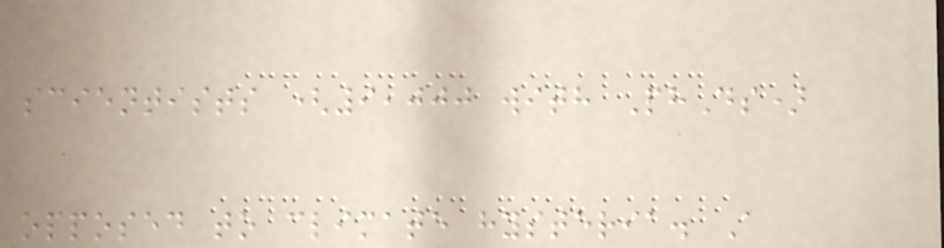scientists (9,000 with PhDs)
opposed to climate hysteria. A
